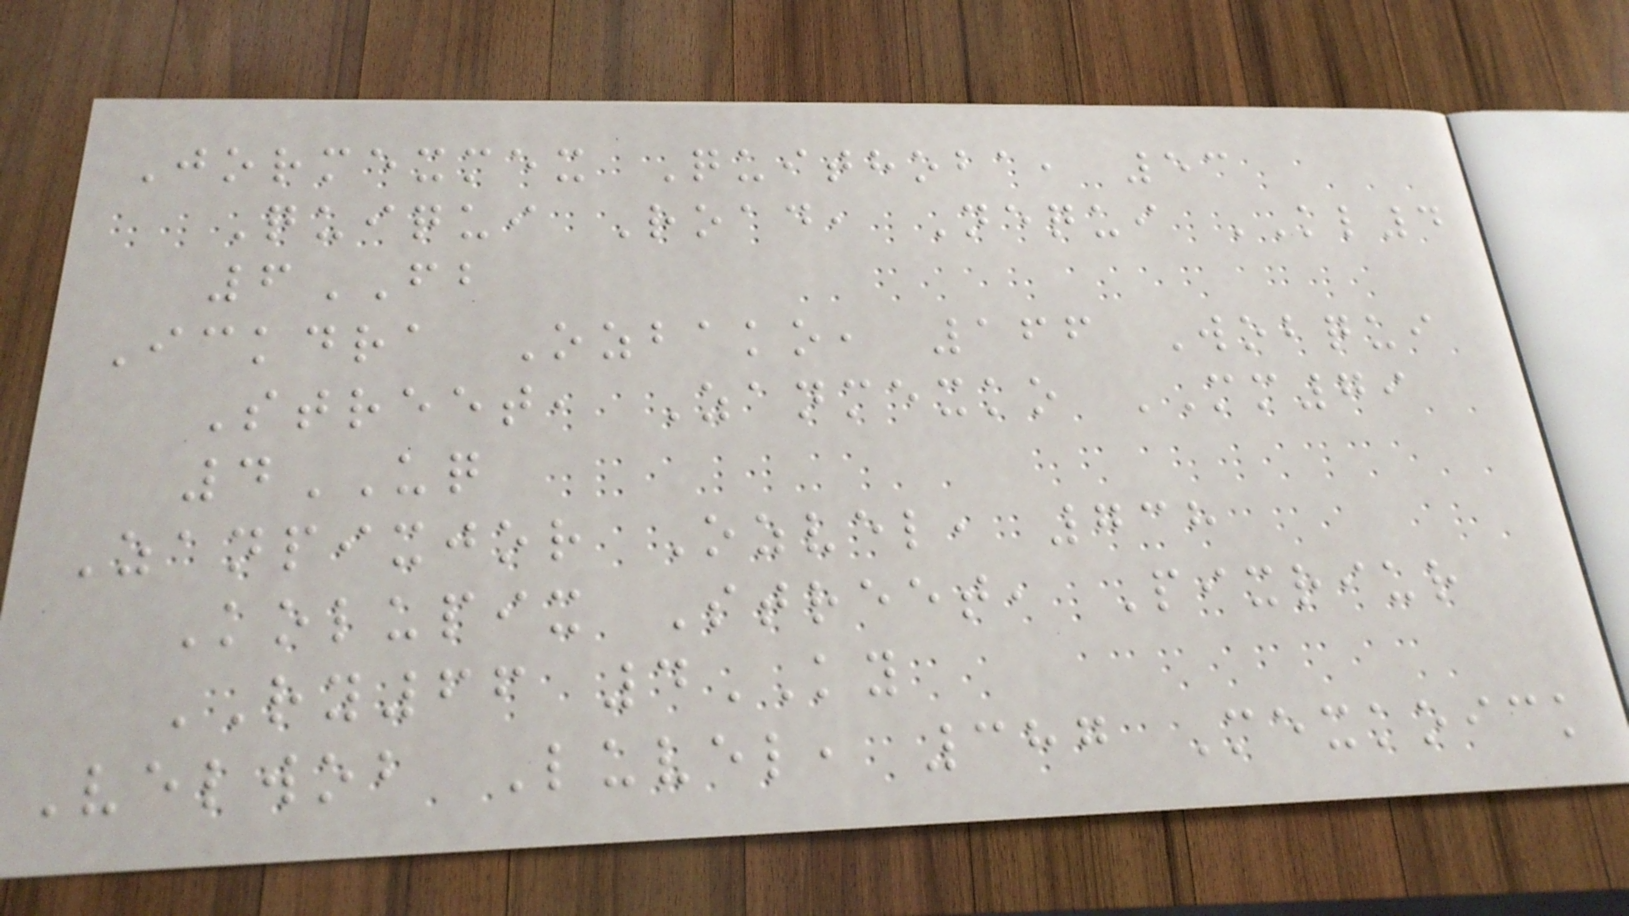Jormexmex Quithoba, 53
Quiqui Road, Nequi KL4
6FB
Ickdra Ozbako, 166 Wobqui
Street, Zanmexko MM79
4UQ
Zanpixjor Ozvel, 738
Kolupix Street, Pixriur
RY66 4KY
Velwob Luvel, 387 Mexkoick
